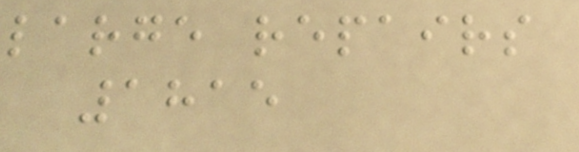large repairs
1815
